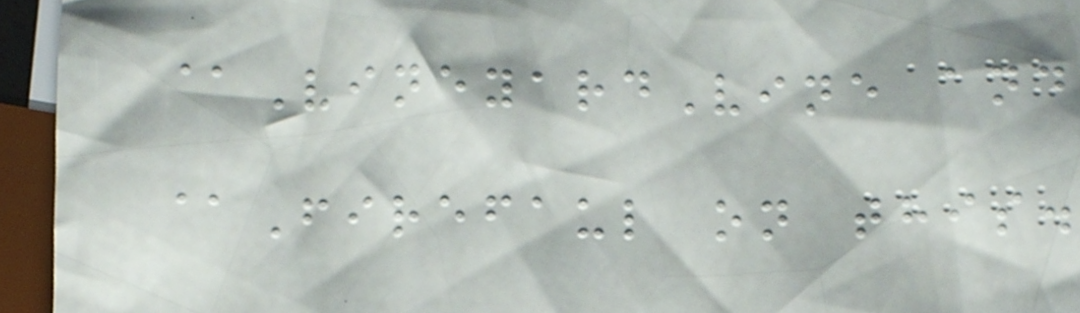@VineyardVine and
@Firefaul on this.
